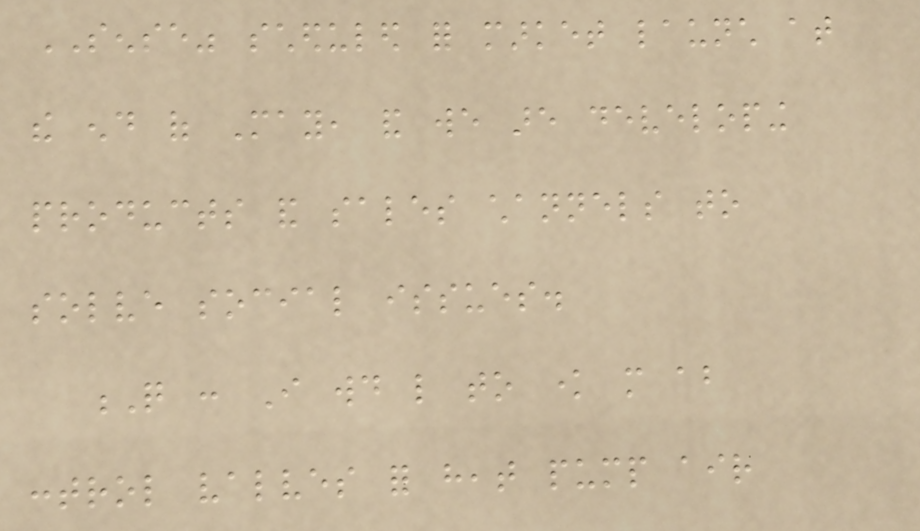SENSE" scheduled for market launch at
the end of May, and we are developing
products and sales channels to
solve social issues.
Q : I would like to know more about
control valves for heat pump air
